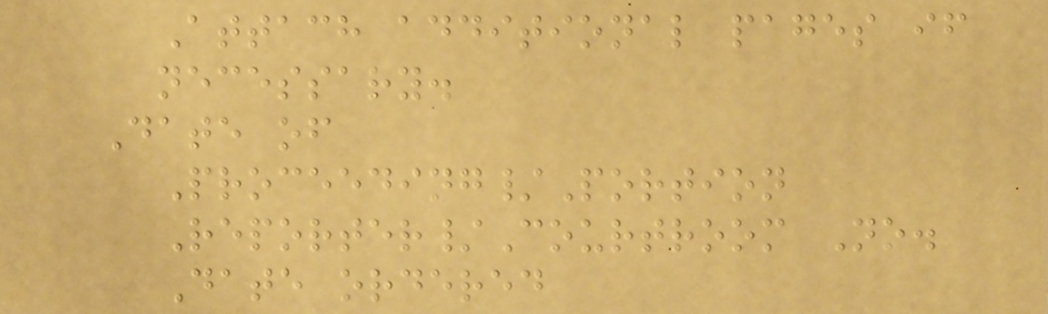Attach additional pages if
necessary.
Date of
Proceeding/Portion
Reporter/Courtroom No.
Date ordered
